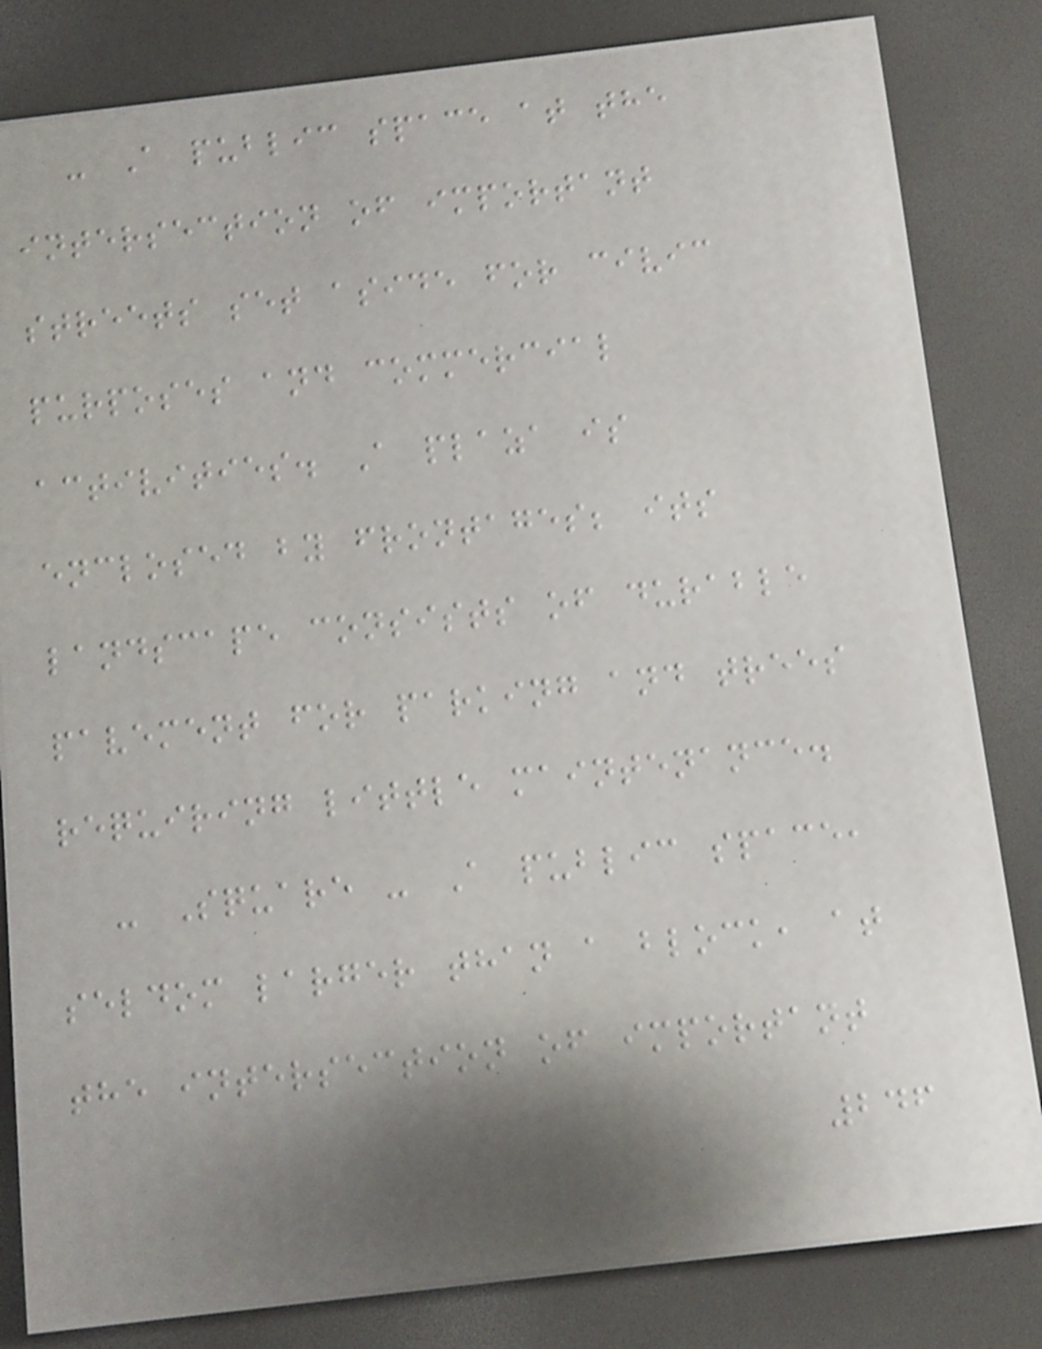- A public space at the
intersection of important
streets set aside for civic
purposes and commercial
activities. A plaza is
enclosed by frontages; its
landscape consists of durable
pavement for parking and trees
requiring little maintenance.
- Square - A public space,
seldom larger than a block, at
the intersection of important
246
